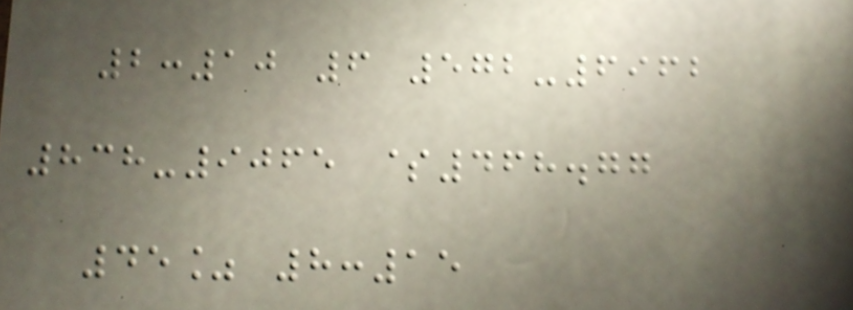2:10 6 572-6962
838-9065 $468.77
45% 8:15
